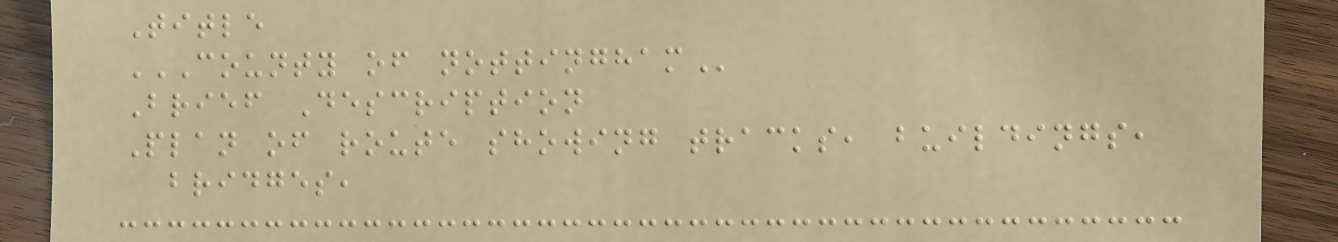Title
COUNTY OF NOTTINGHAM
Brief Description
Plan of route showing tracks, buildings,
bridges,
